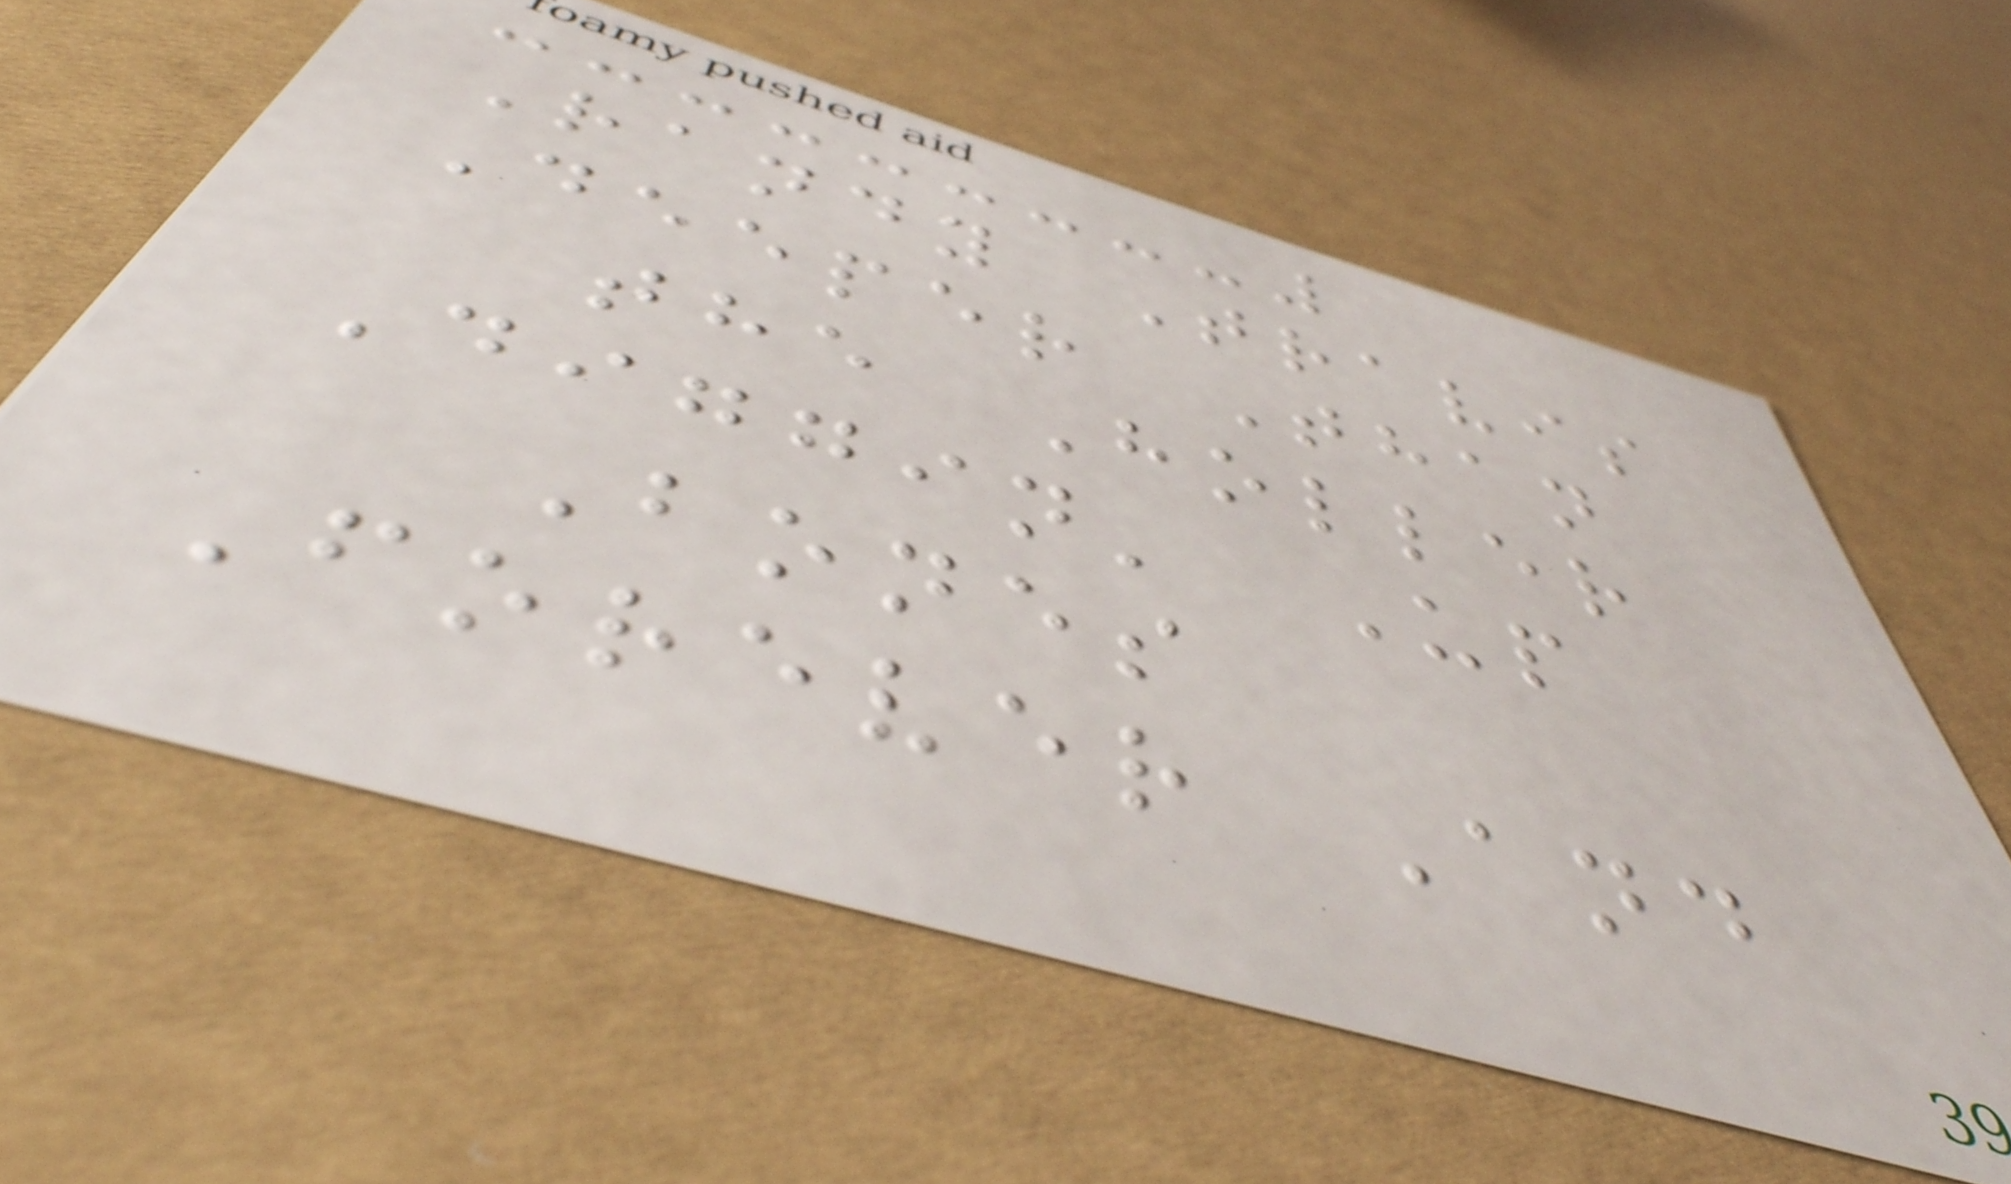Randy Travis
Deeper Than
the Holler
Diggin' Up
Bones
Forever And
